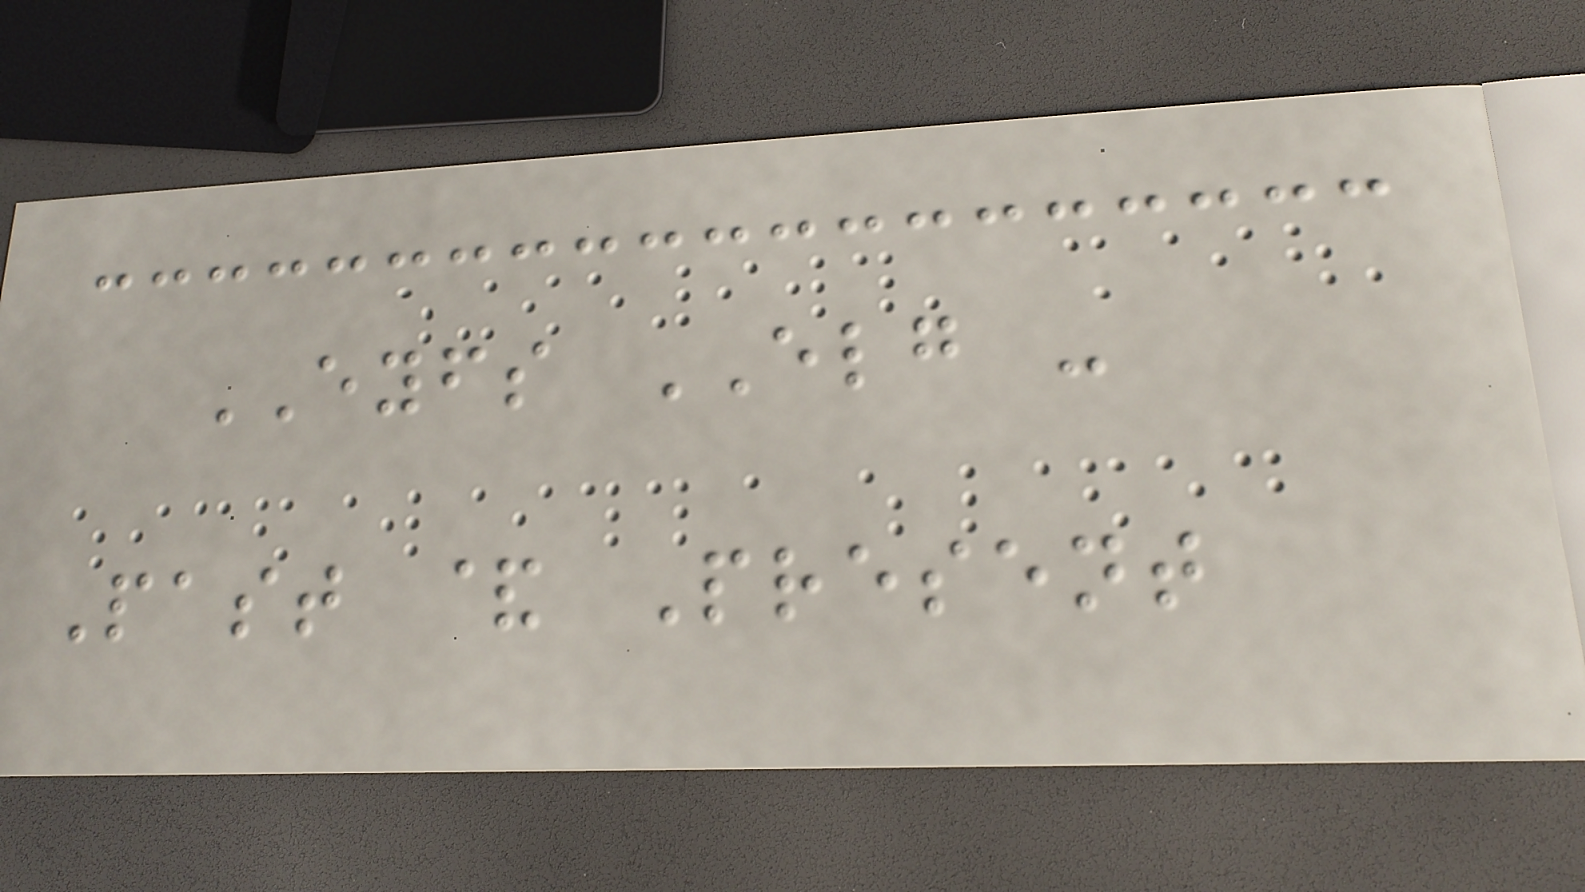EYFS ELG -
Past & Present
